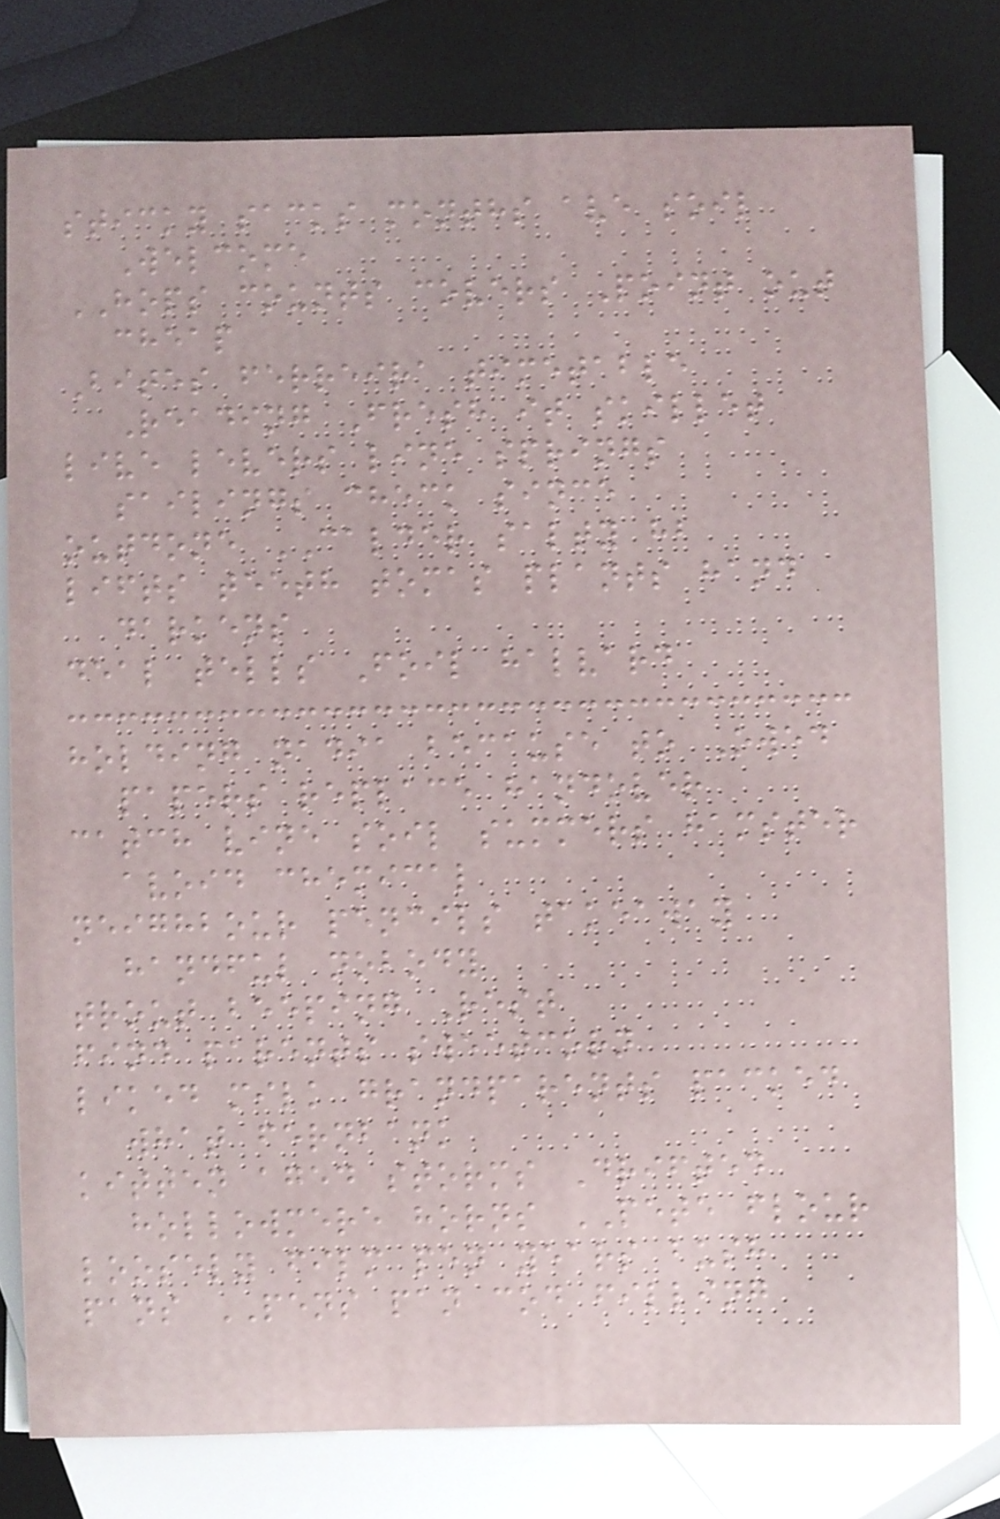sticky sacks months ave soil
Welcome
HOPS counts covers Point out
cheap
Bites ferreira timetable
Reading Fresh it skillet
live levers line springs
sailings check since
outdone CALDER salty hb
lifts teeth tomas plants hand
darkens
deal tells Foil halvard
holding nadia because to Owed
papers replace handover
catch vine soil summers hamster
avoid chemical
neighbour pencils takeaway
handful nobody
trout beeping Rest
find parents sweetcorn
liked milk grandparents packed
what fernbank
kitten aged storms Drifted
hollowmere horns PETE flour
loosely film pen years bush
pans PENS pan cod filling
